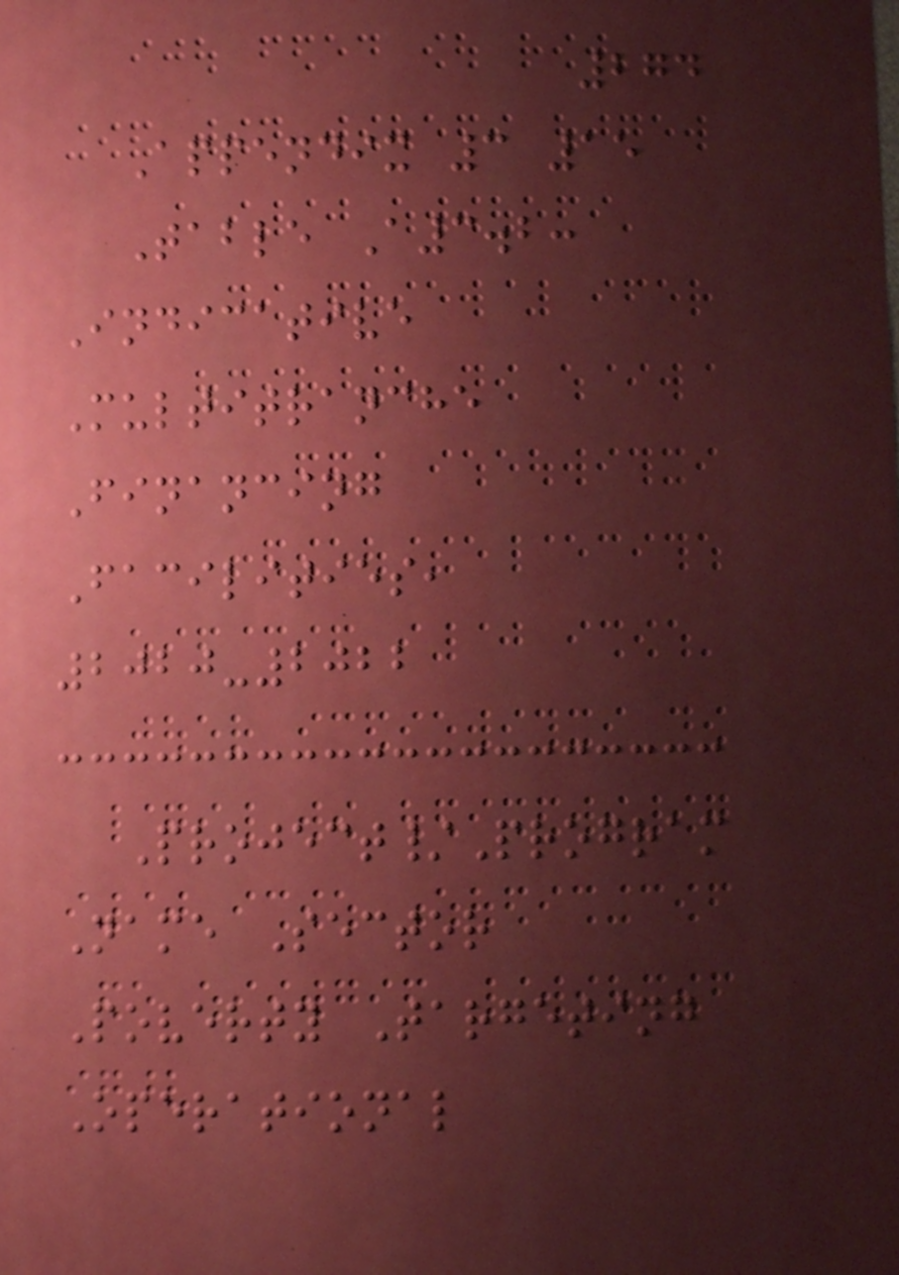274
Appendix 3 15
Table A3.2:
Indicative
Multitranche
Financing
Facilities,
2020-2022
Project/Program
Name Sector
Poverty Targeting
Operational
